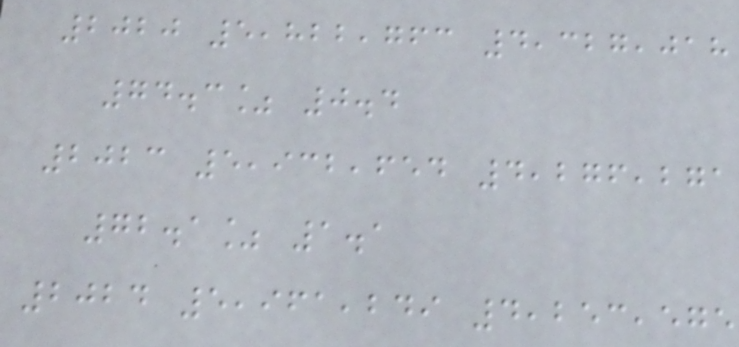2020 5,822,763 4,327,018
74.3% 0.4
2023 5,932,654 4,276,271
72.1% 1.1
2024 5,961,249 4,253,575
